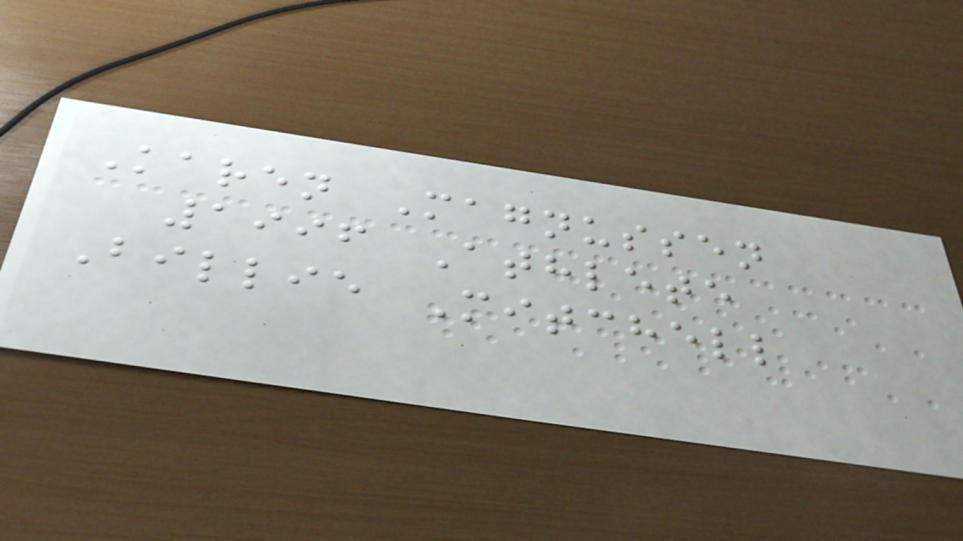Karen Magnussen
1996 Athlete
Billie Mitchell
